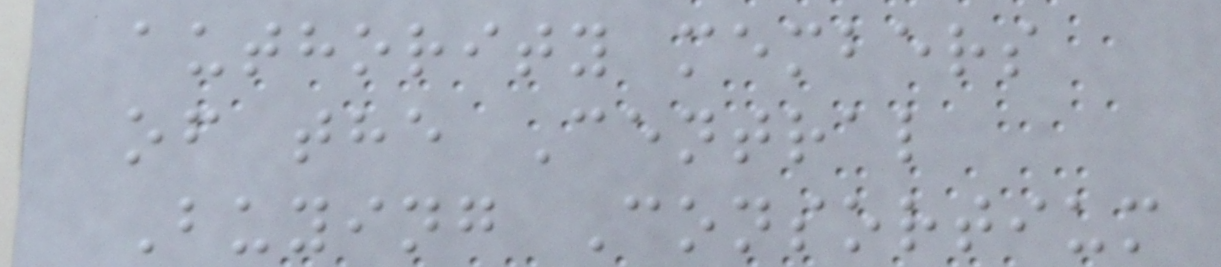authority members
of the Central
Buying Consortium
